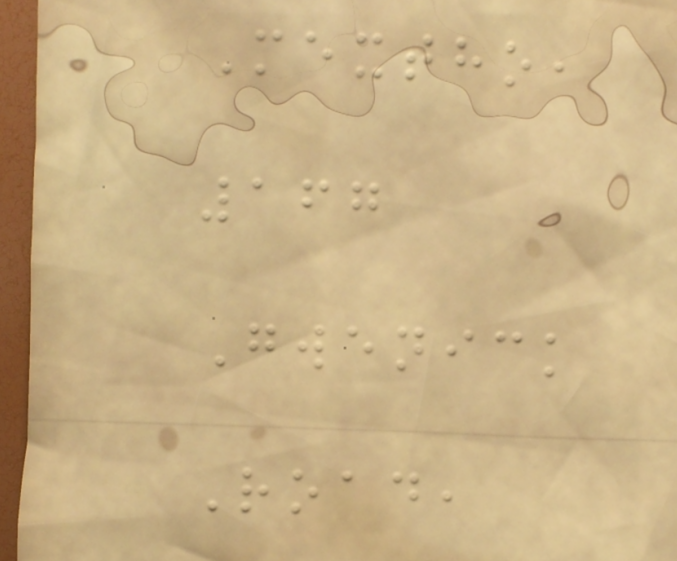Mextho,
167
Gwenick
Road,
